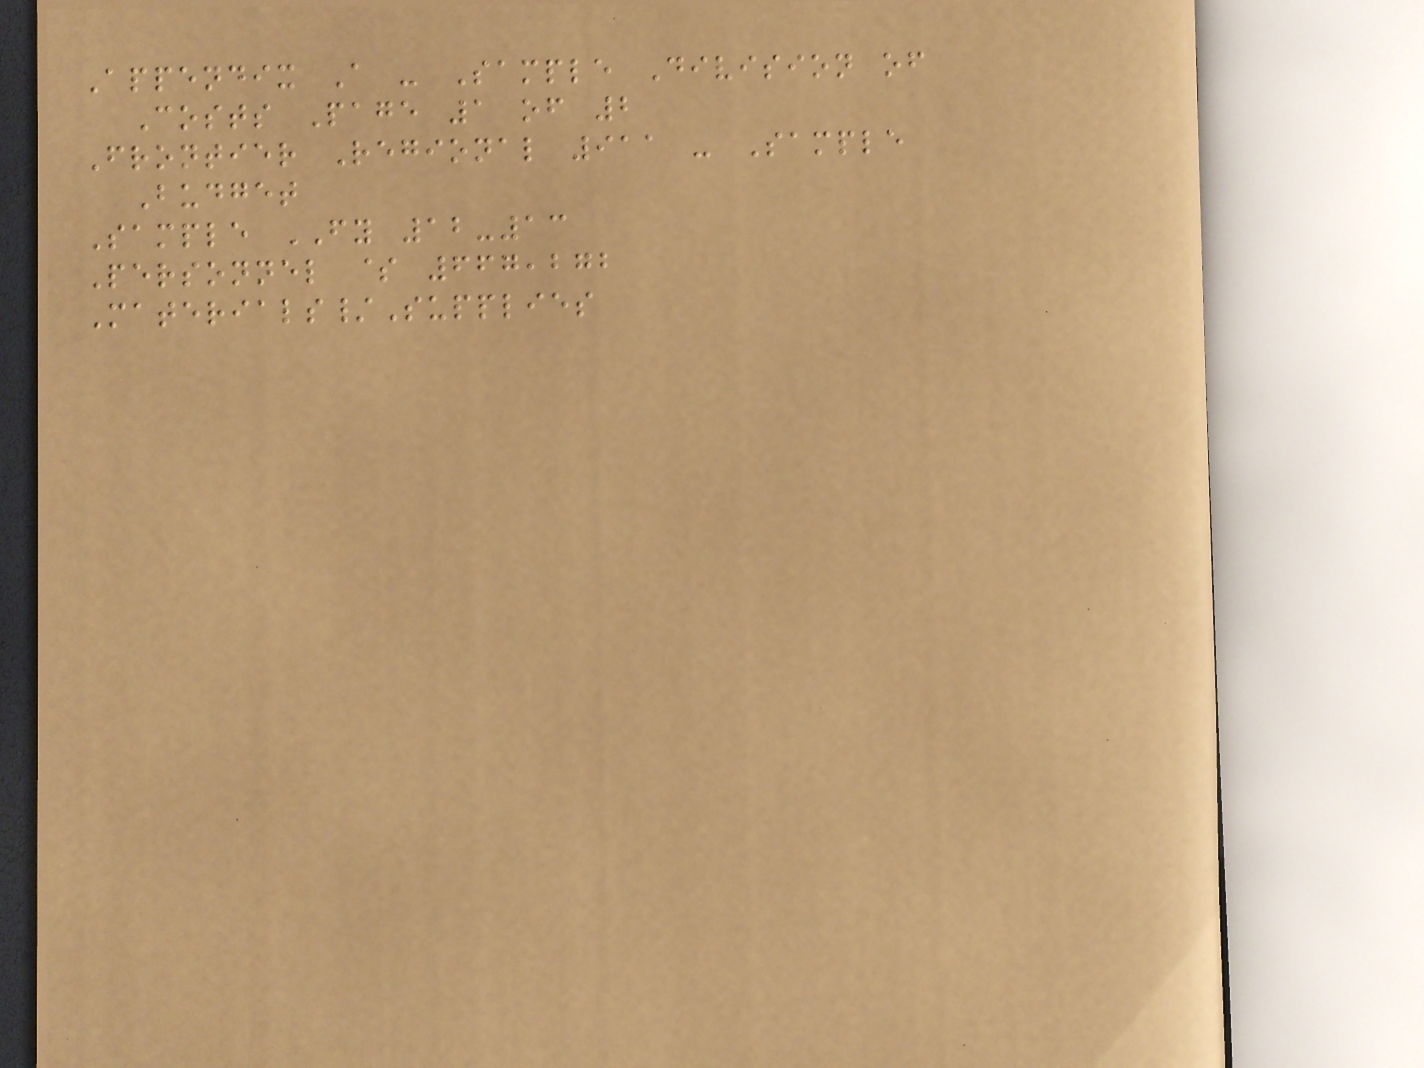Appendix A - Sample Division of
Costs Page 1 of 2
Frontier Regional 911 - Sample
Budget
Sample FY 12-13
Personnel $ 667,272
Materials/Supplies
